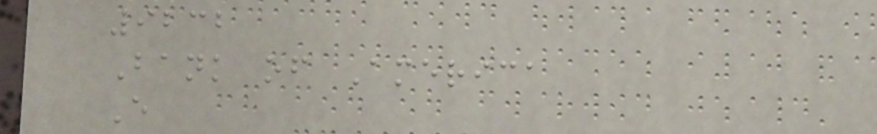9232
Bank of America
E
